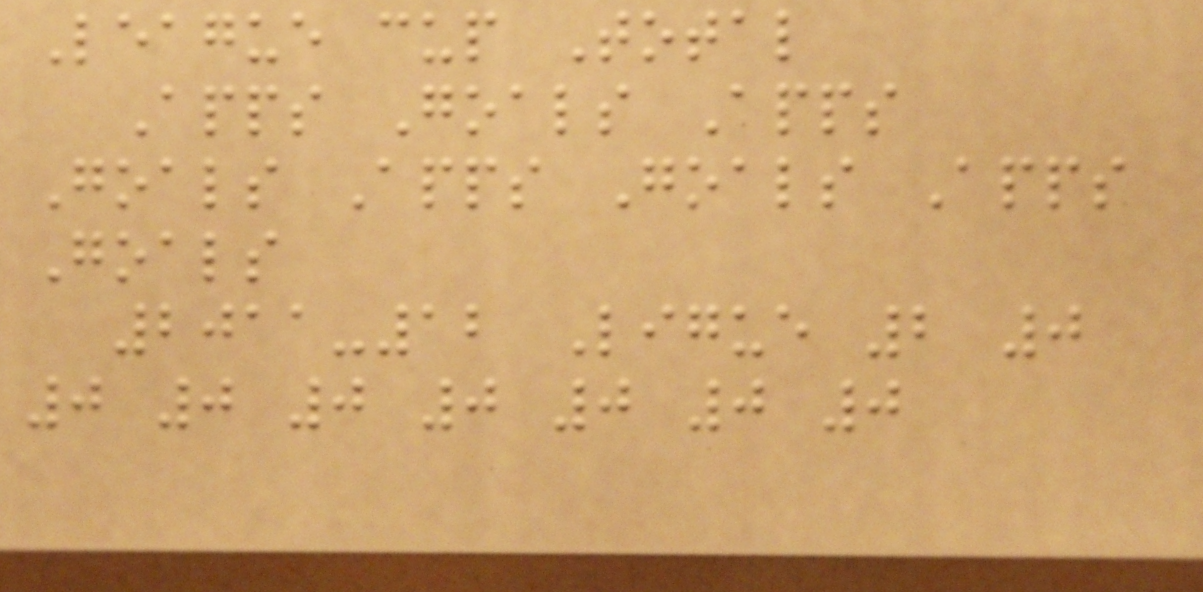League cup Total
Apps Goals Apps
Goals Apps Goals Apps
Goals
2011-12 Ligue 2 0
0 0 0 0 0 0 0
